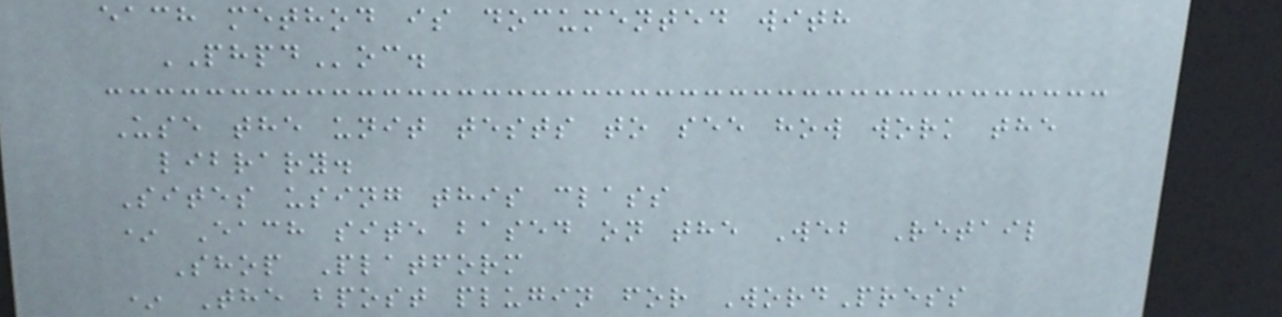each method is documented with
PHPDoc.
Use the unit tests to see how work the
library.
Sites using this class
* Each site based on the Web Retail
Shop Platform
* The bpost plugin for WordPress
